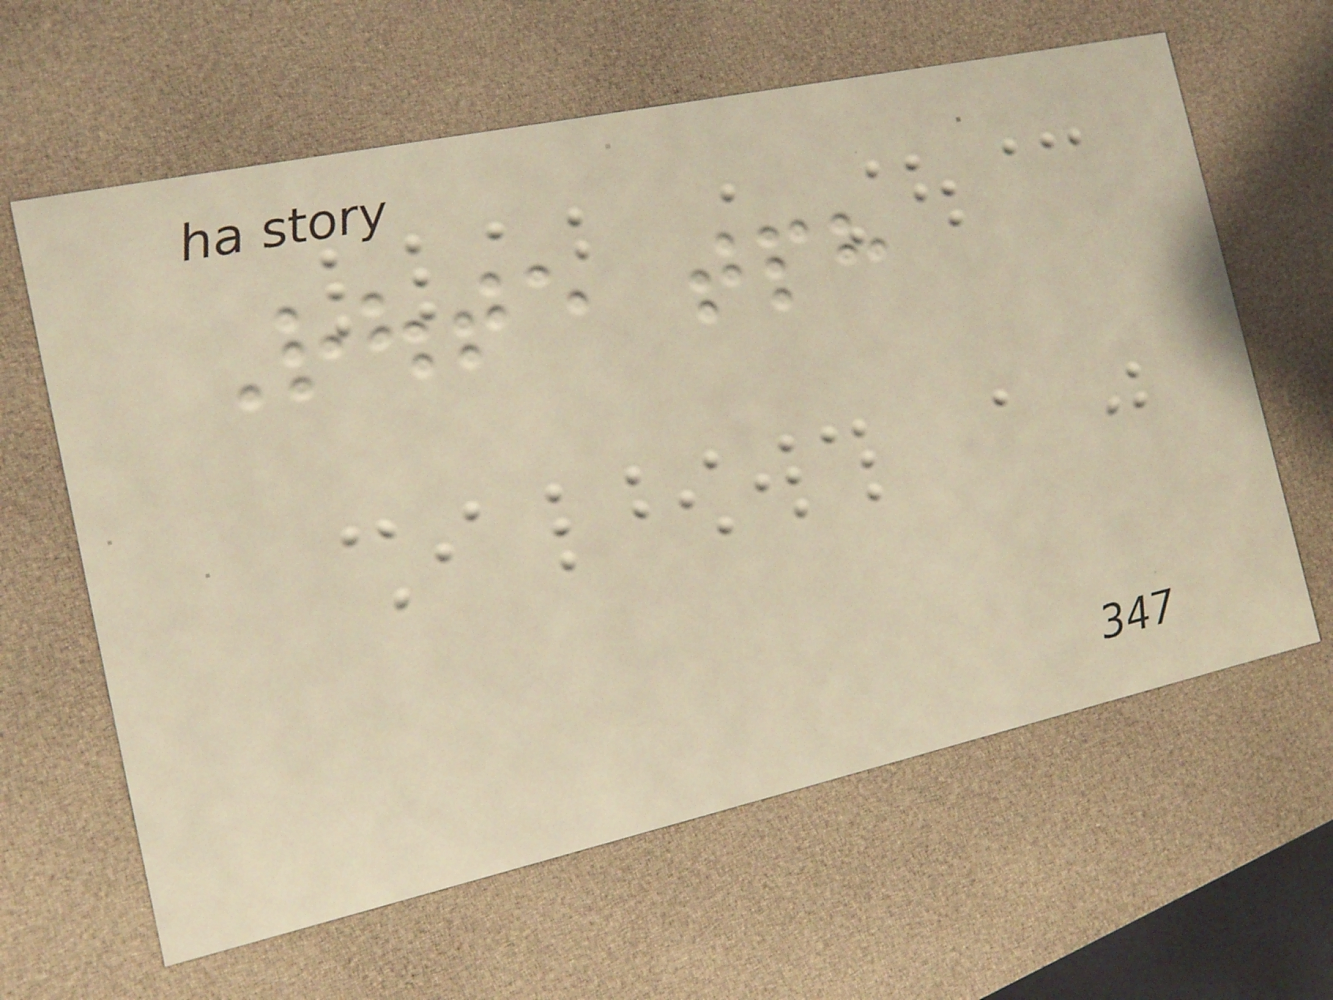Route tph
